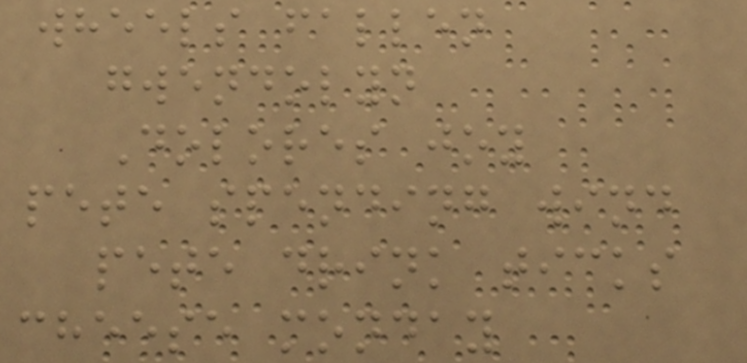wheels fallen
gwendolyn
Dolores joy
pete spending wind
pete drink ticks
cheese monday
